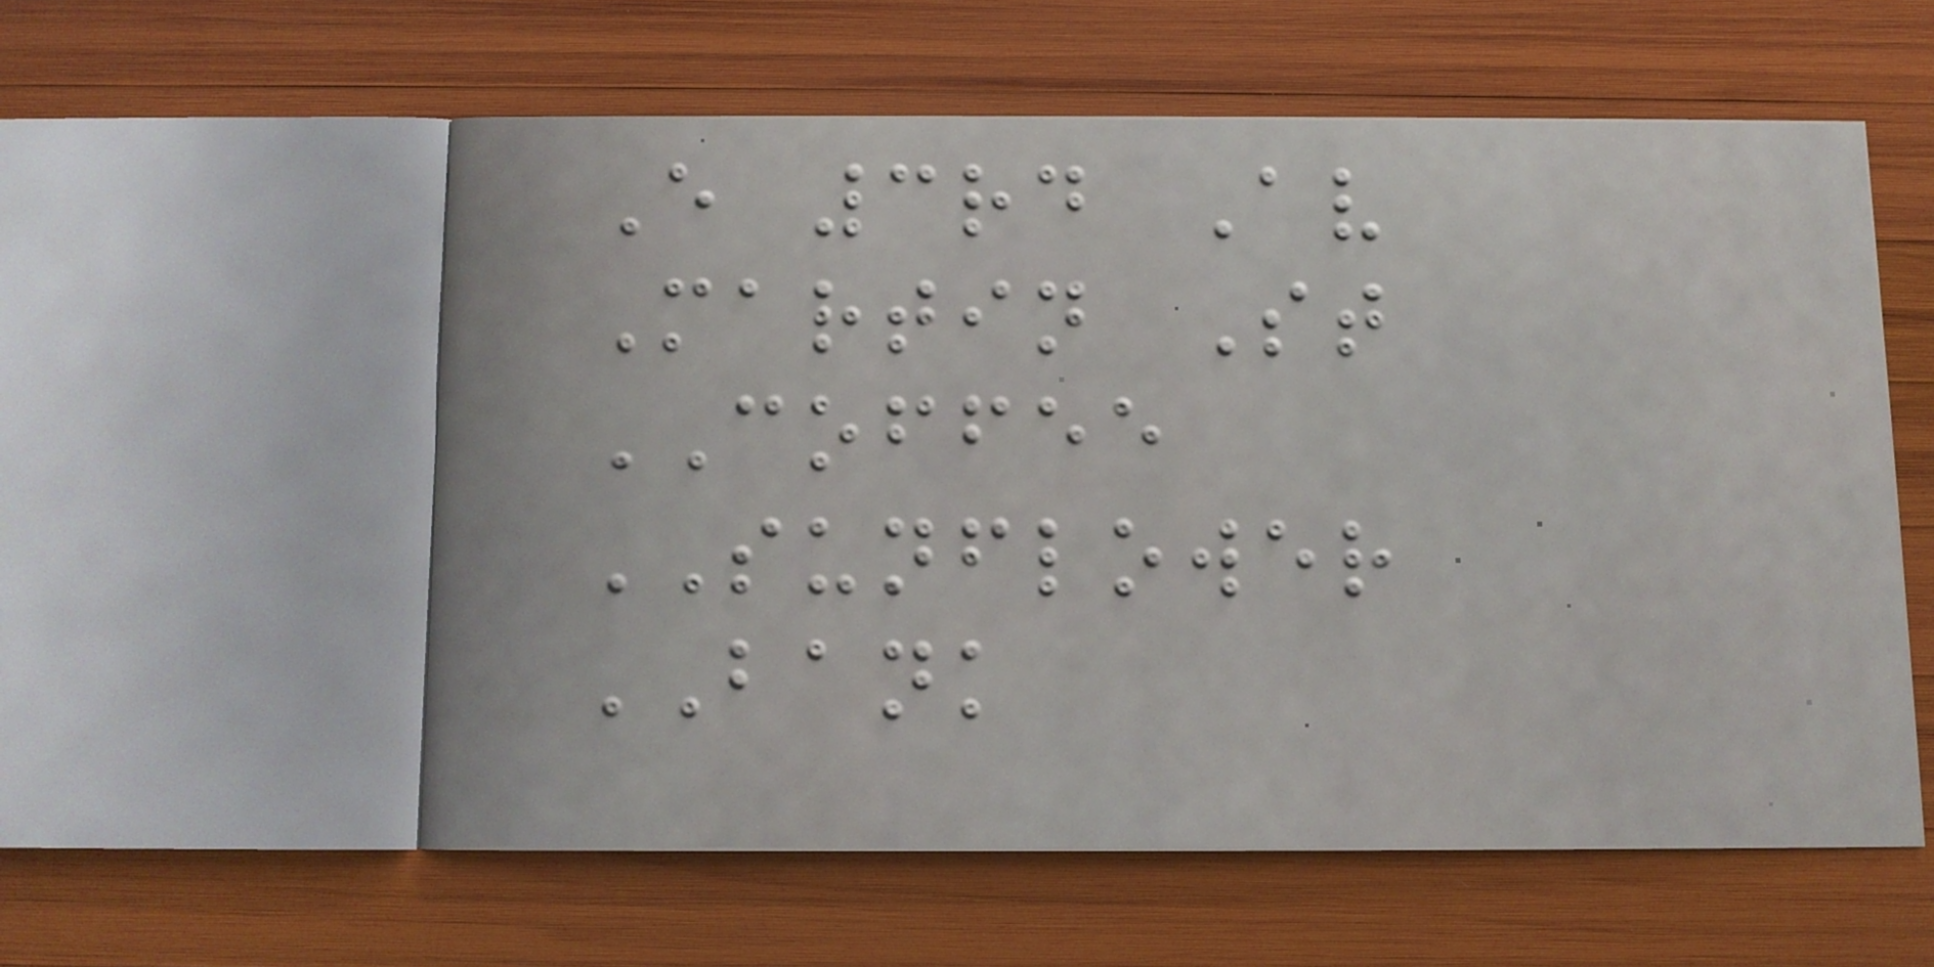E 3rd Av
Martin St
COFFEE
SUNFLOWER
BANK
